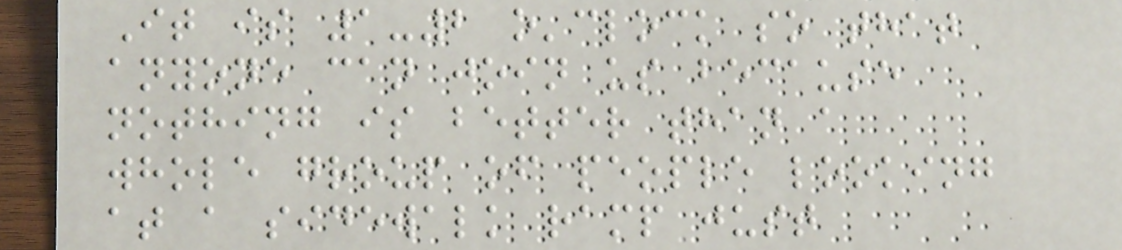It is 1-2 o'clock so that
anyone can join us because
nothing is better than a
whole group of people looking
at a sidewalk ramp just
